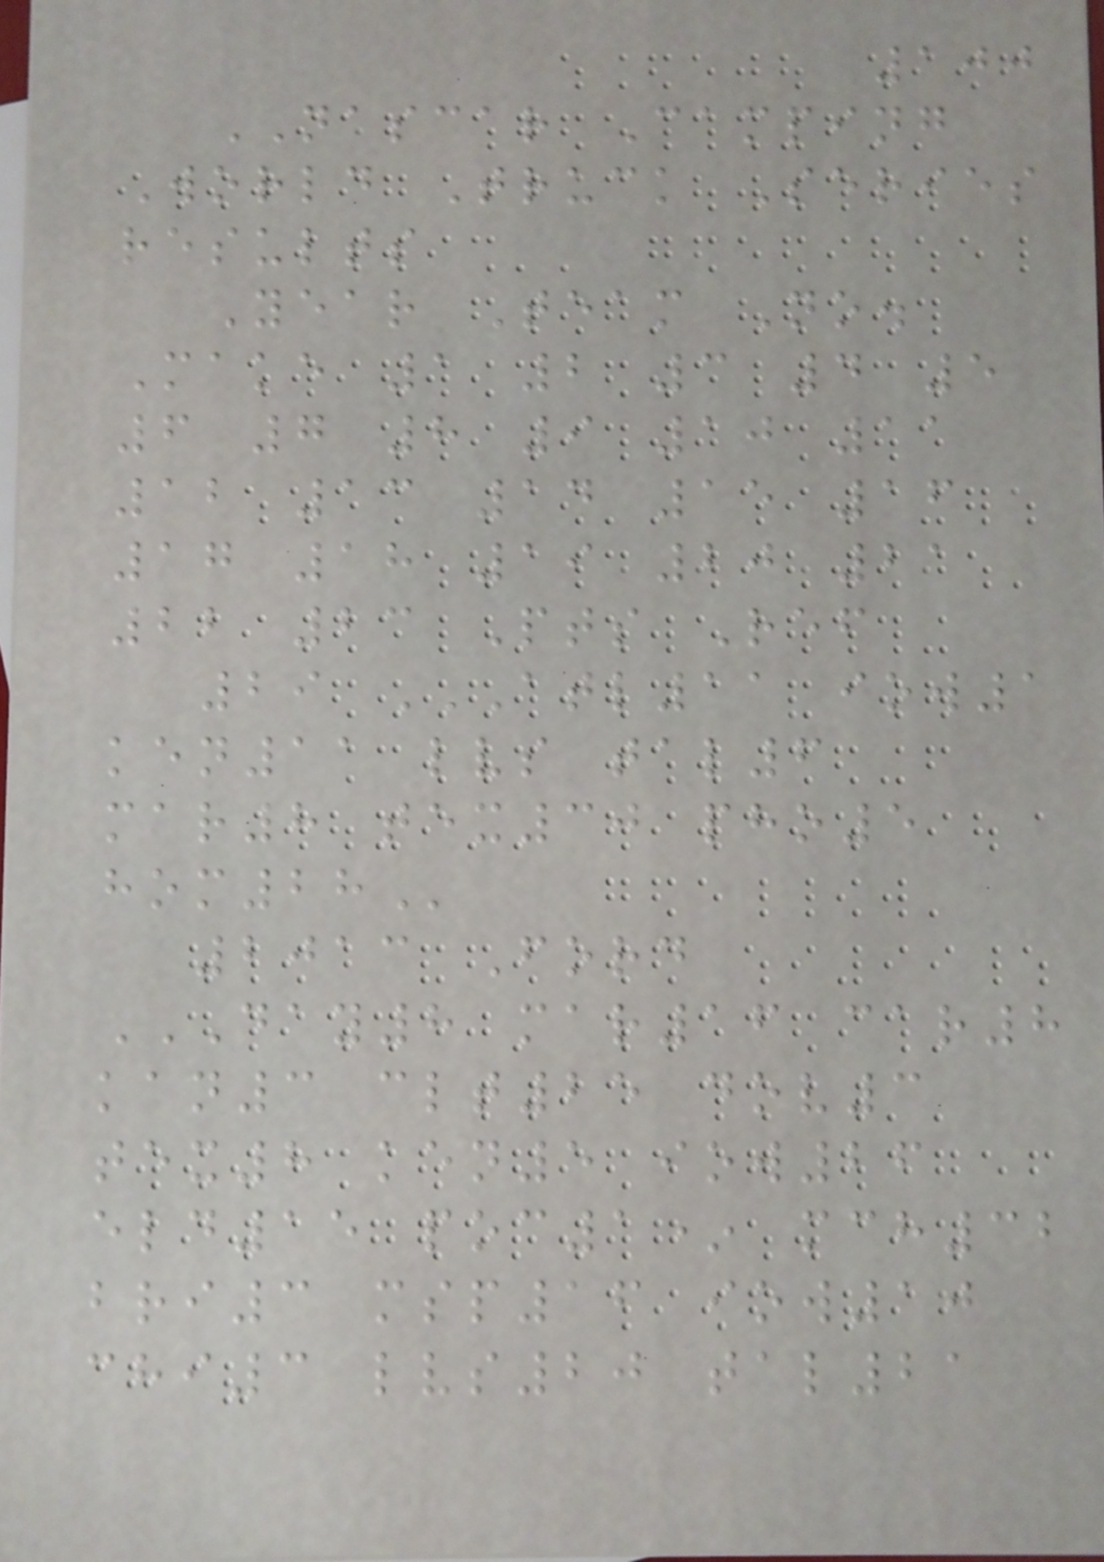100
NASCAR Camping
World Truck Series
results
Year Team No.
Make 1 2 3 4 5
6 7 8 9 10 11
12 13 14 15 16
17 18 19 20 21
22 23 Pts Ref
29 ATL11 IOW1
KEN11 LVS TAL6
MAR8 TEX30 PHO5
HOM28
2013 Ford
DAY8 MAR16 CAR8
KAN3 CLT25 DOV3
TEX8 KEN5 IOW26
ELD15 POC1* MCH32
BRI3 MSP16 IOW10
CHI3 LVS20 TAL21
